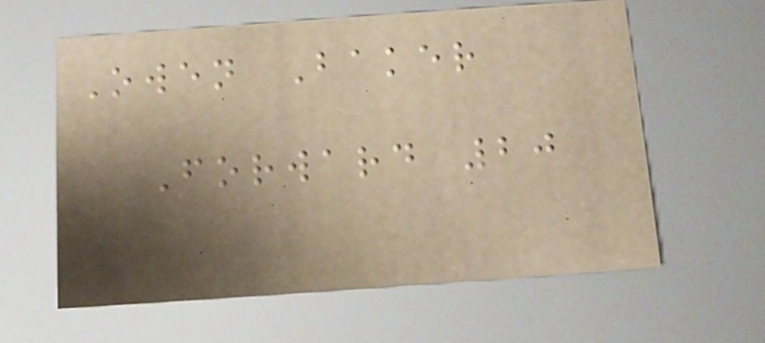Owen Baker
Forward 20
